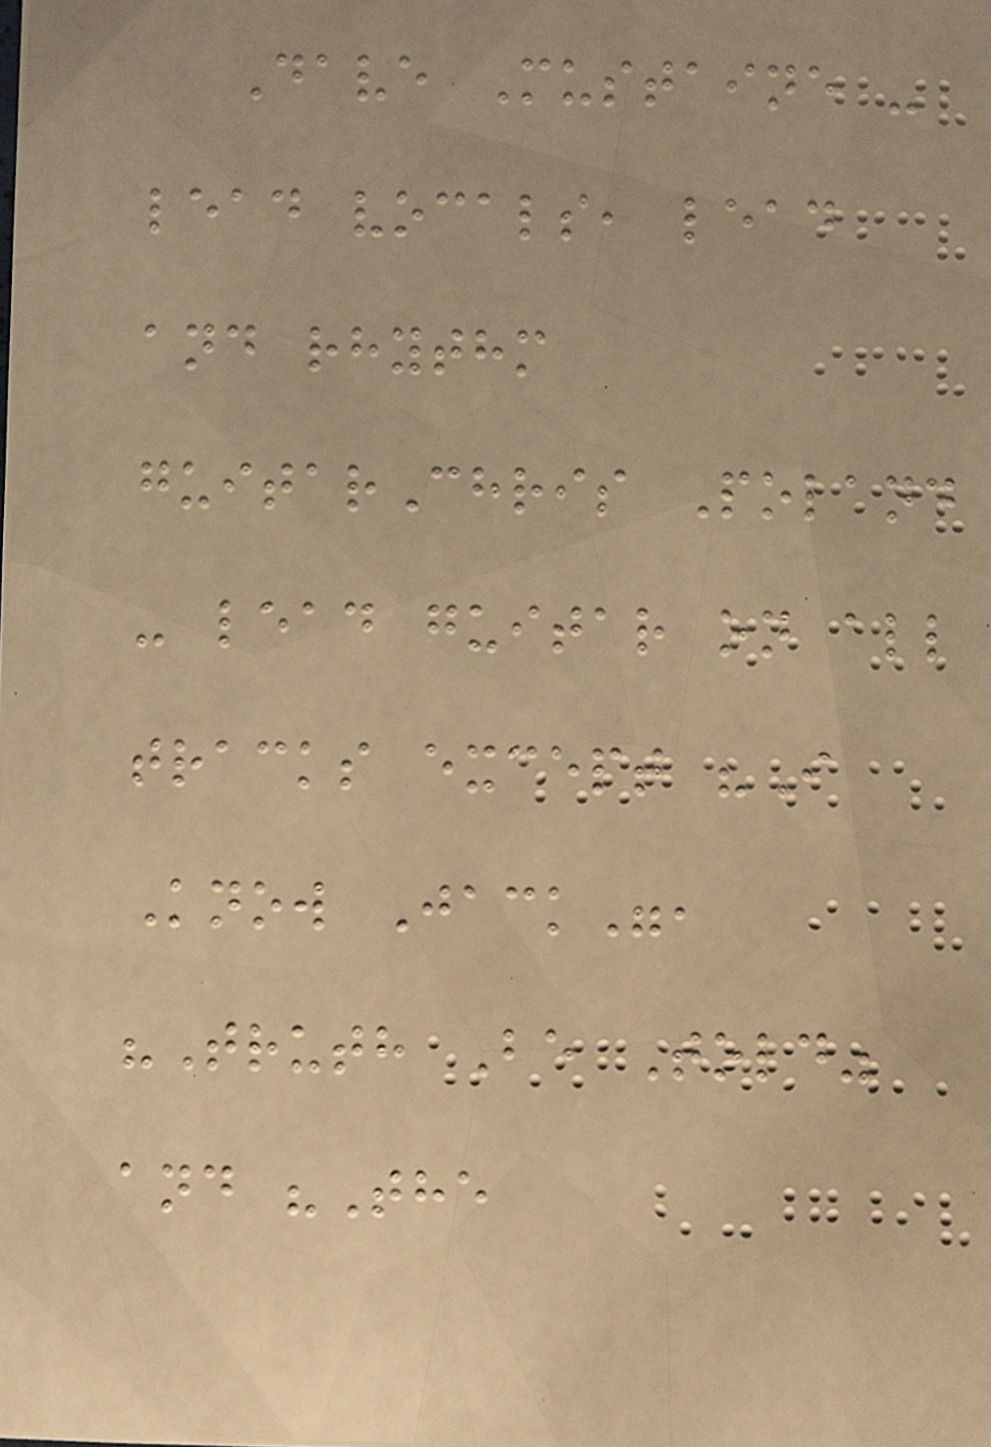Dave Mustaine -
lead vocals, lead
and rhythm
guitarChris Poland
- lead guitar on all
tracks except "I
Know Jack",
"Truth Be Told"
and "The
